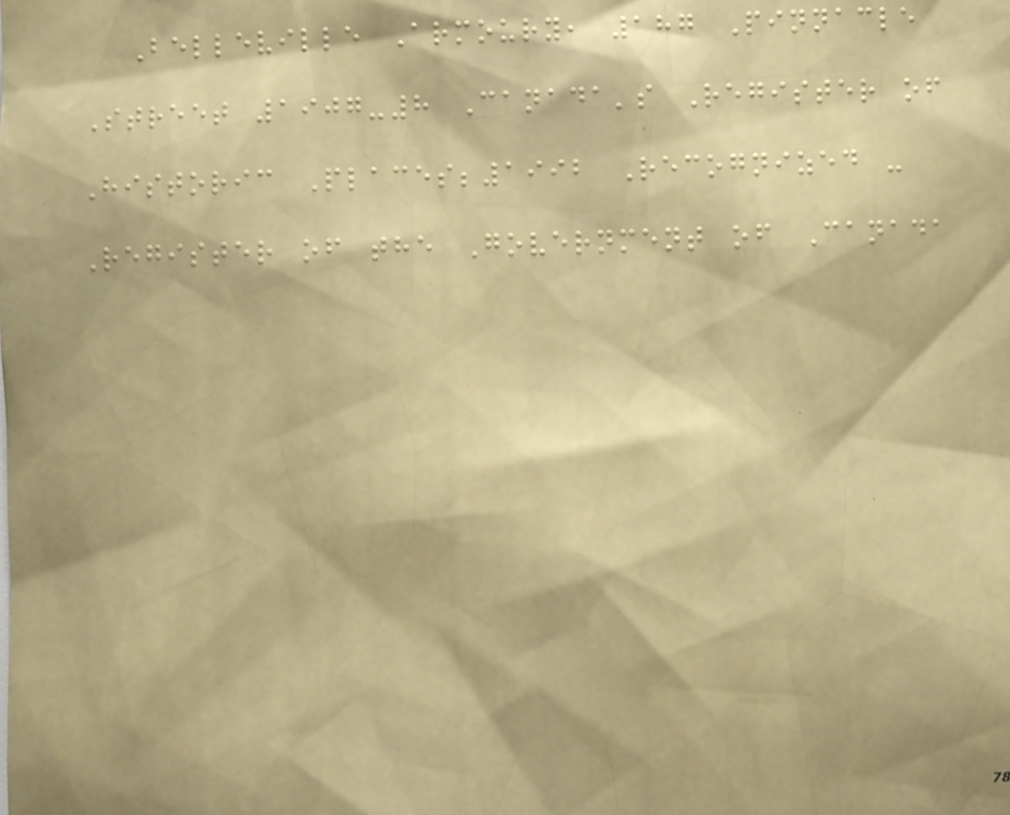Belleville Armoury, 187 Pinnacle
Street 1907-8 Canada's Register of
Historic Places;1992 Recognized -
Register of the Government of Canada
